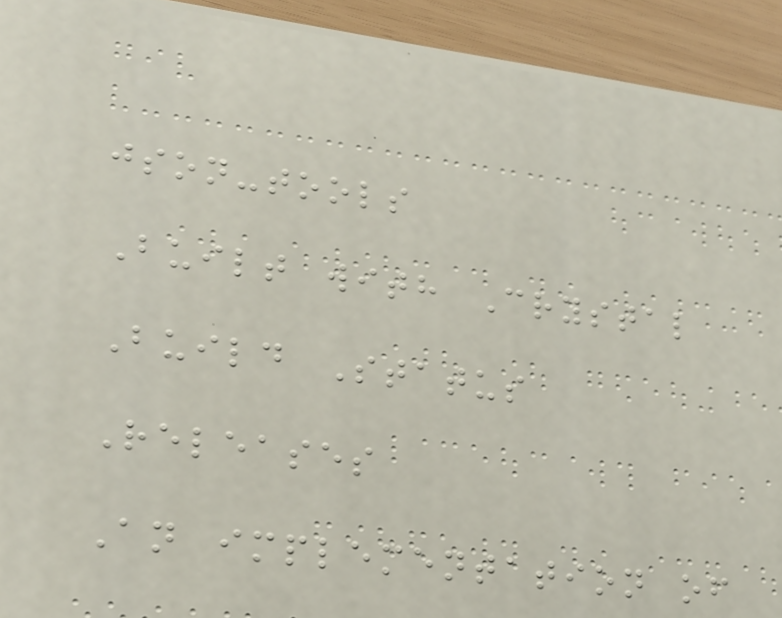json-tools
Built with Crystal
Build Status
Releases
An implementation of
